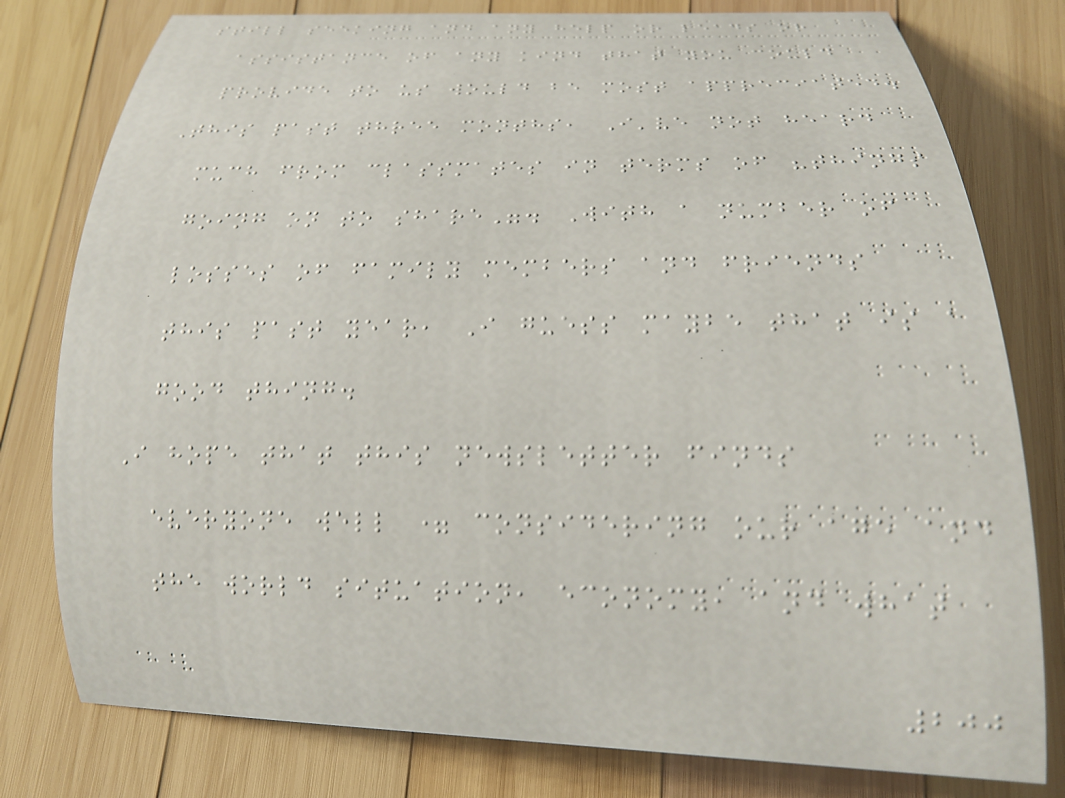still seeking and any help or leads or
assistance of any kind that you could
provide to us would be most appreciated.
This past three months, I've not heard
much from classmates in terms of "things
going on to share". With a number of
losses of family members and friends
this past year, I guess maybe that is a
good thing.
I hope that this newsletter finds
everyone well = considering our age and
the world situation, economy, and what
200
